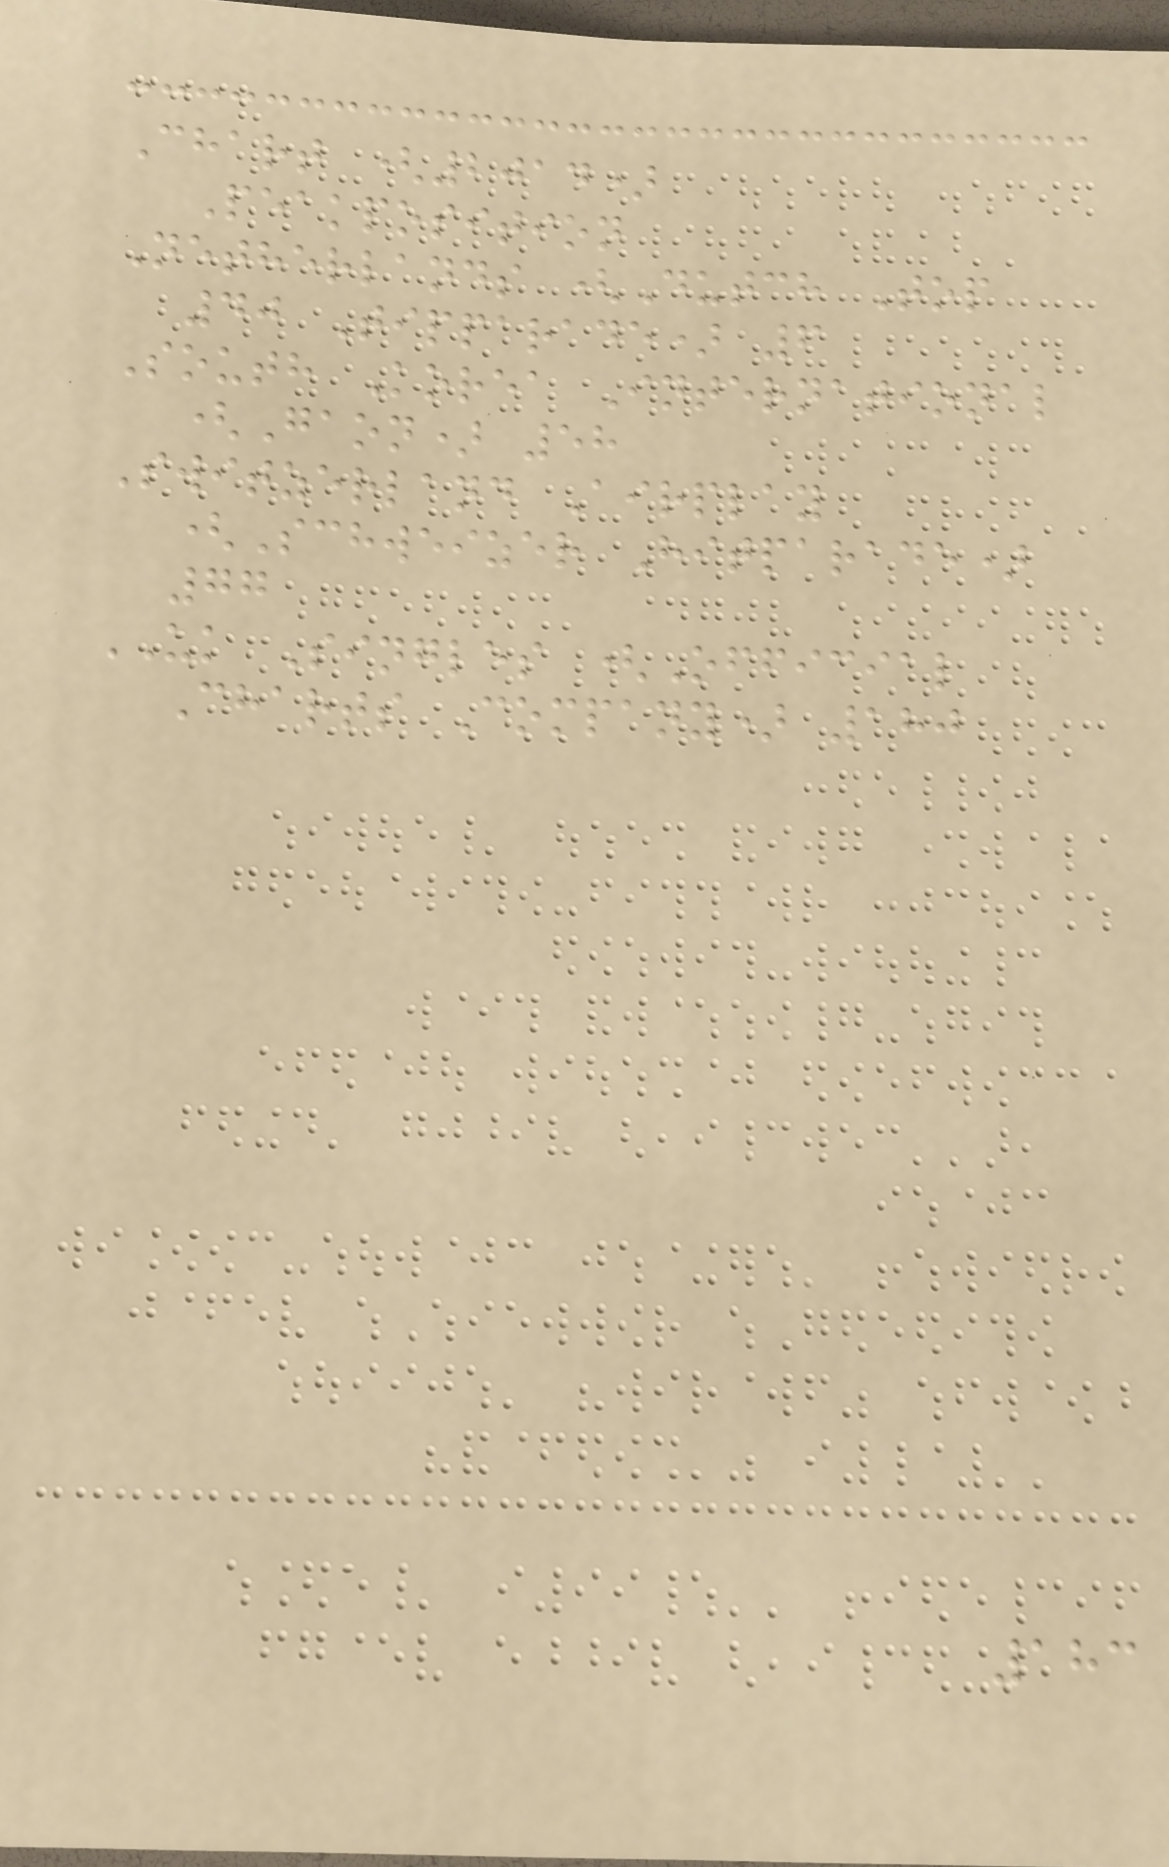Chart (2014)
Peakposition
Netherlands (Dutch Top
40 Tipparade) 6
South Korea International
(Gaon) 58
Switzerland Airplay
(Schweizer Hitparade)
77
UK Singles (Official
Charts Company) 180
183
